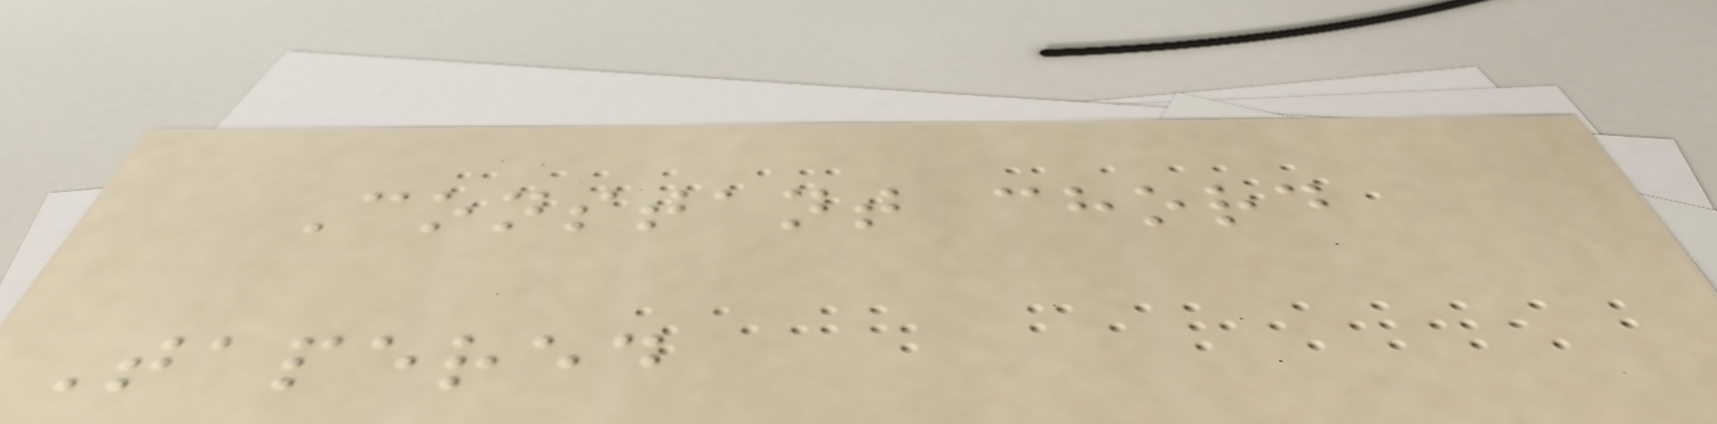Constant chord
Tapered
